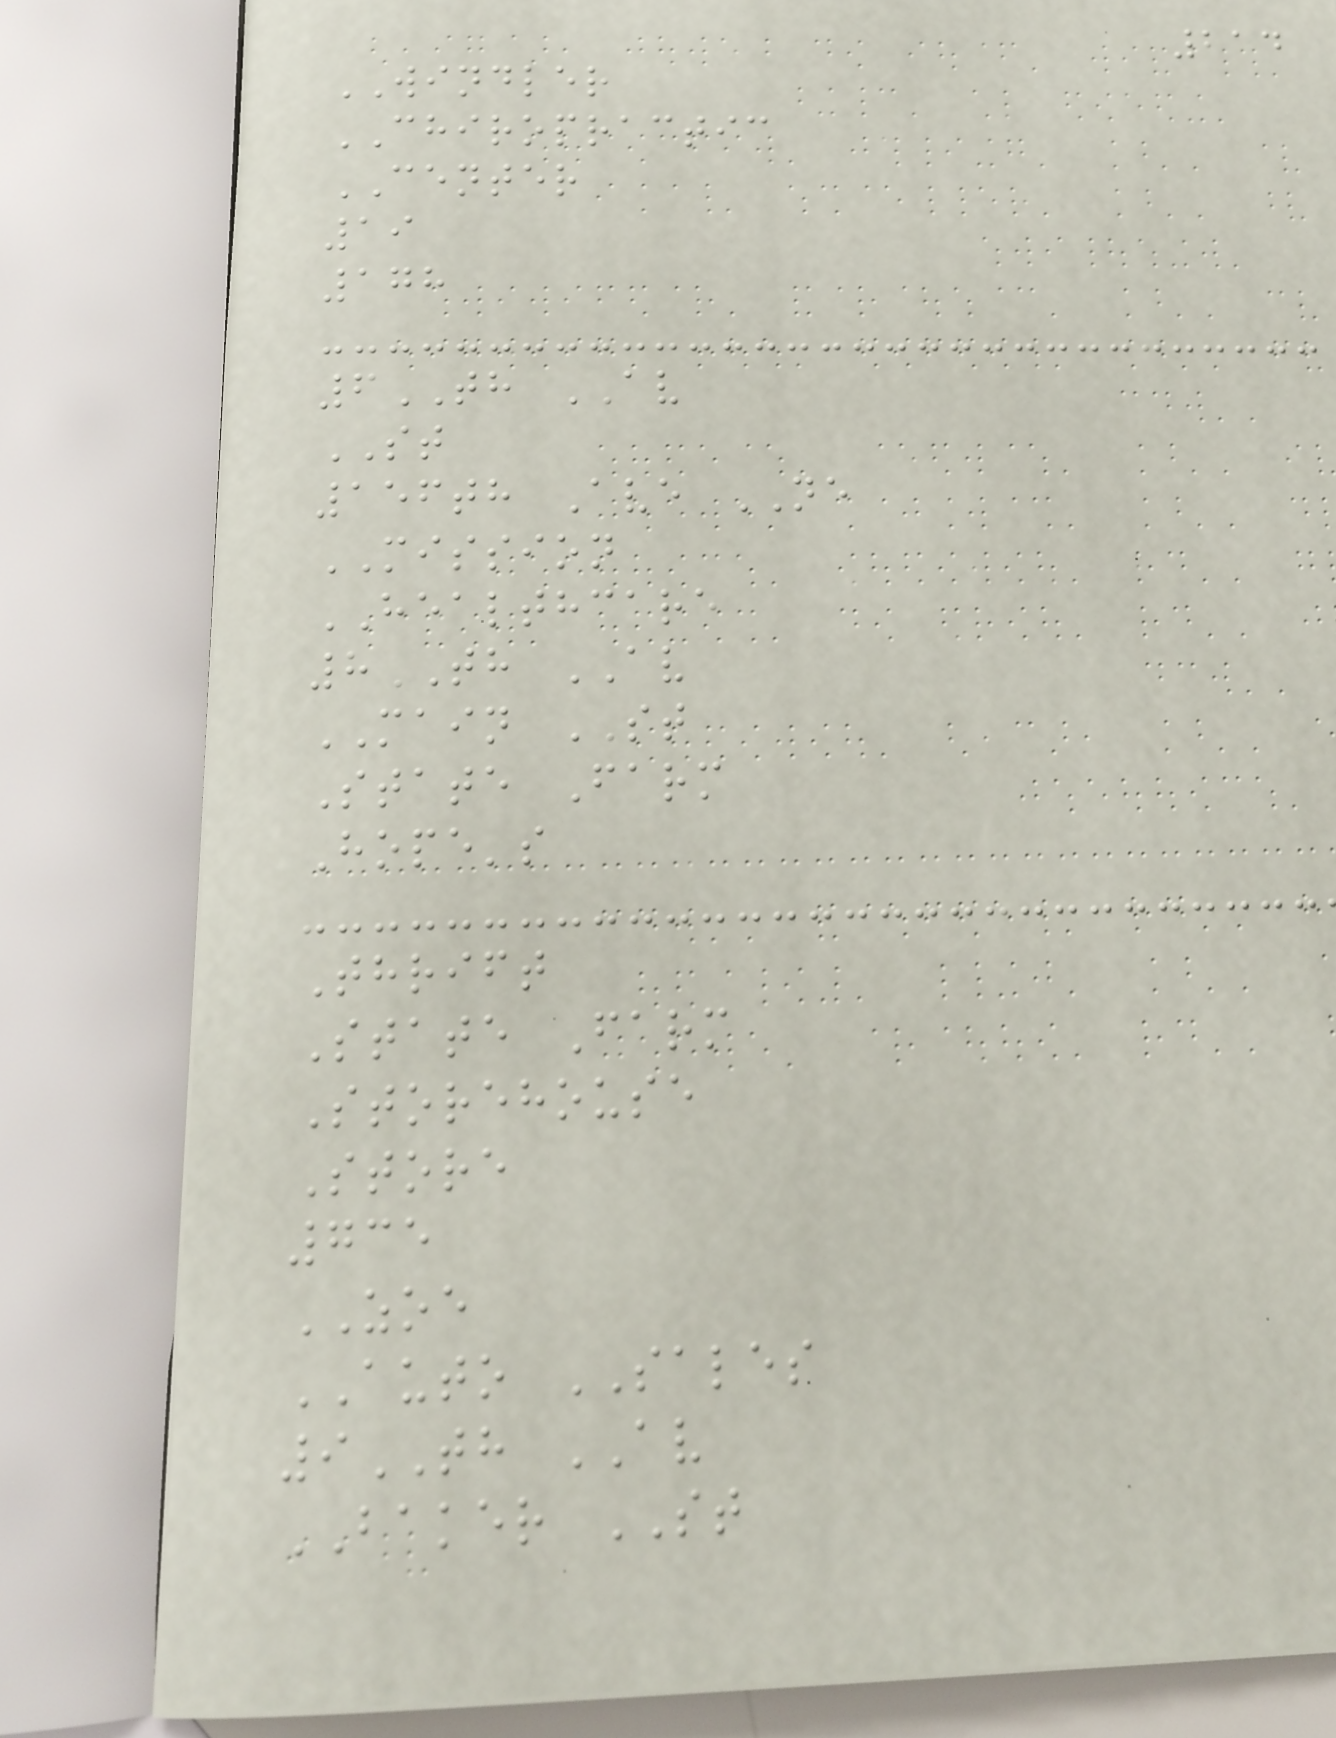214
WINDLER
CHIROPRACTIC
CENTER
19
178
6TH AV
ST
156th Ave NE
MISSION
HEALTHCARE
8TH AV
MAIN ST
State Farm
Hope's
Thrift
State Farm
Storehouse
Store
735
ZOE
AUTO SALES
9TH AV
BAKER ST
